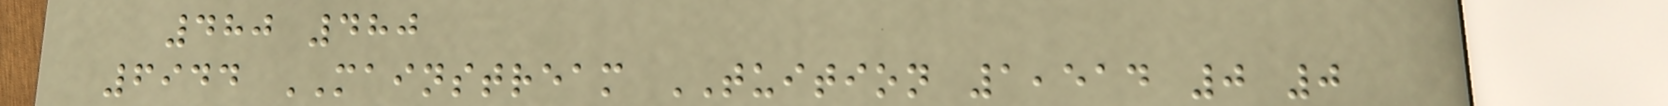480 480
6944 MAINSTREAM TUITION 1,514 0 0
